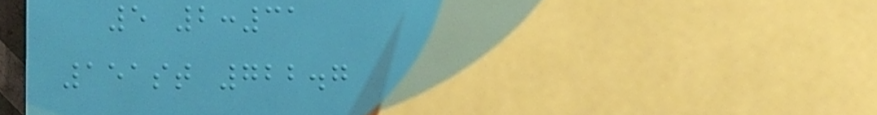5 2:31
151st 722.7
